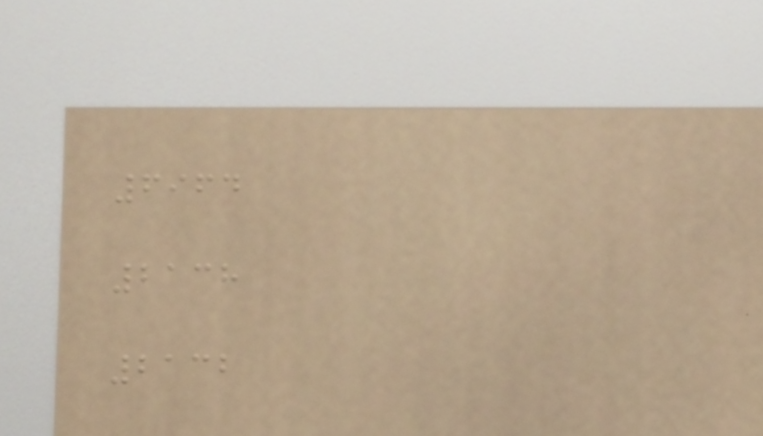6964
2138
2132
